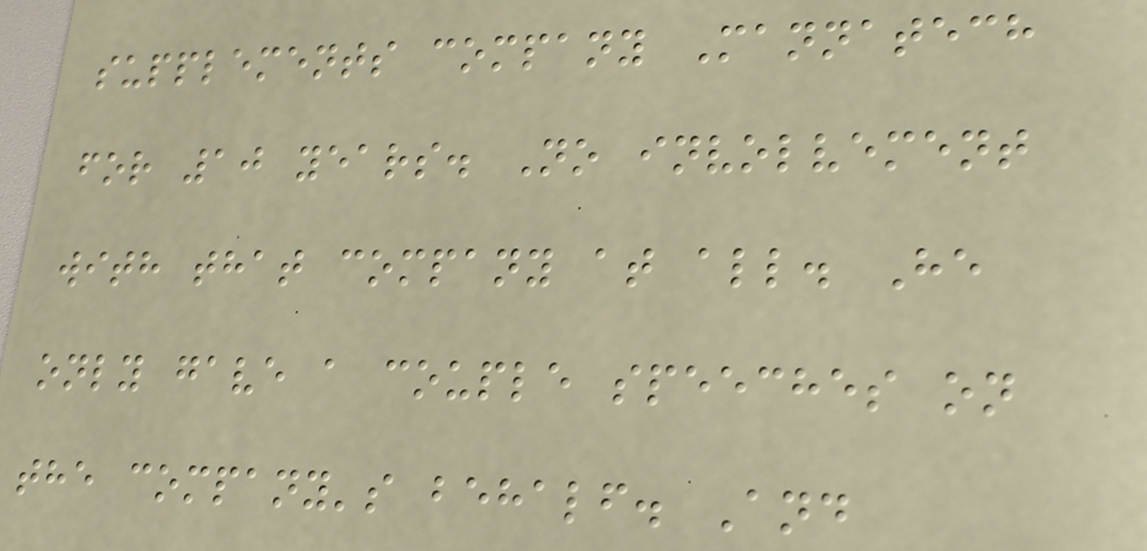supplements company Mannatech
for 10 years. No involvement
with that company at all. He
only gave a couple speeches on
the company's behalf. And
